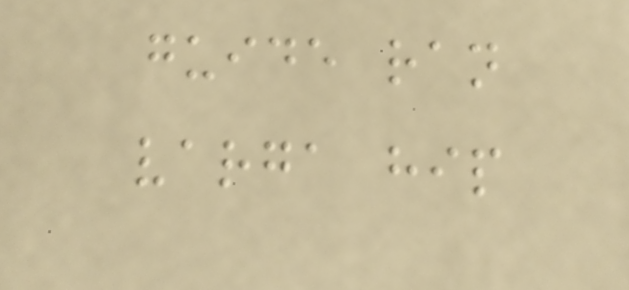guide ran
varga hip
